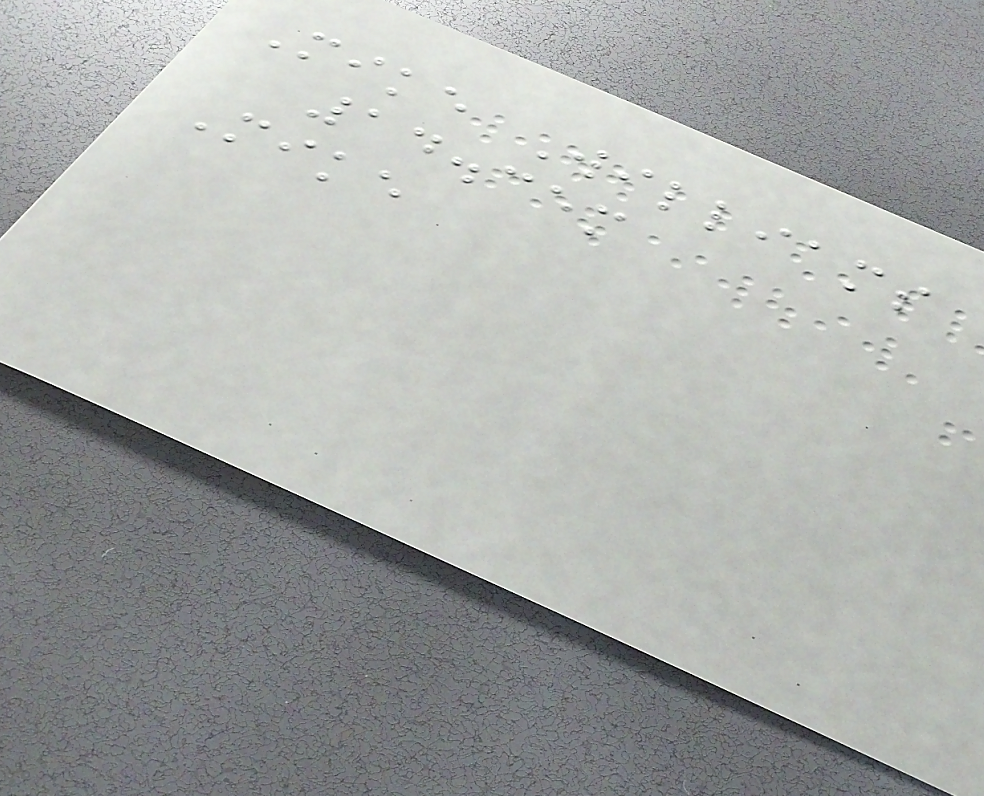Mike Williams
14.35m
Mike
